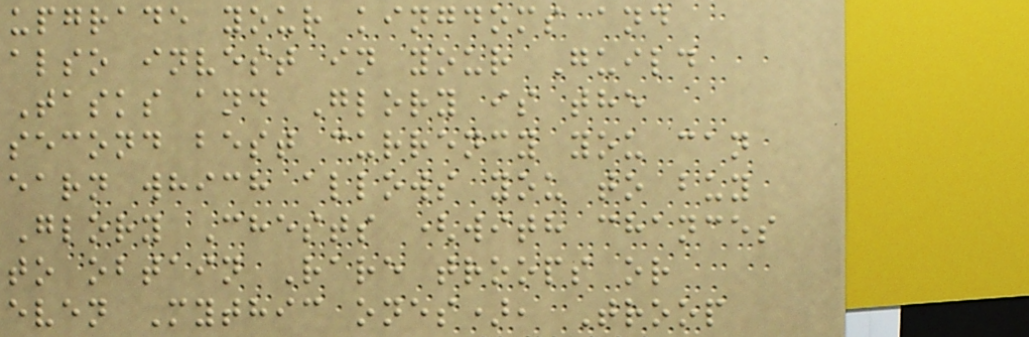upgrade your kingdoms and
also invest in your Guild
Tasks and Glory is the
second best currency you can
earn which allows you to buy
Glory Chests (with chances
to obtain Rare troops or
even Mythic ones), Troop
